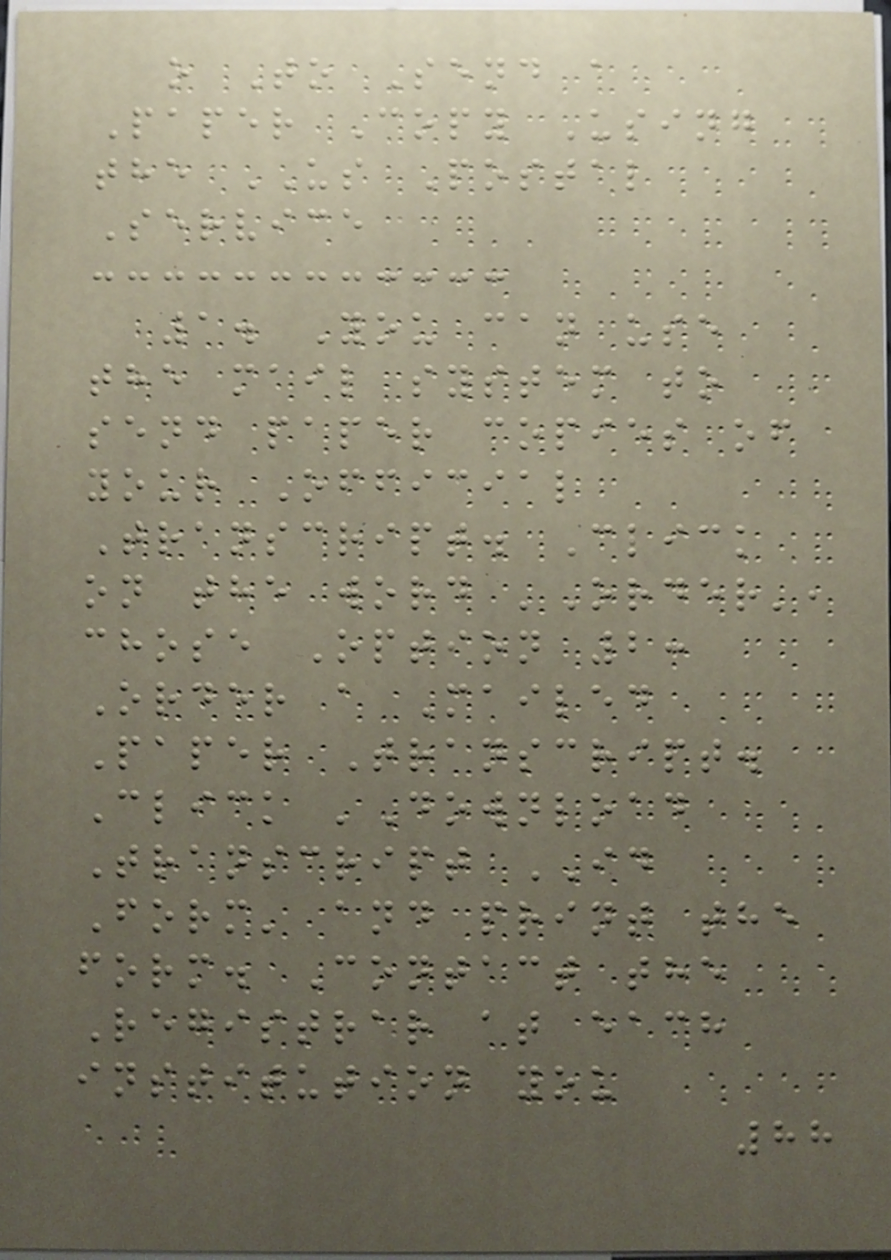o To Send a
Paper Copy Using
the US Postal
Service
1. You can use
the mail system to
send paper copies of
your Official
Transcript. Click
on the word 'Order',
chose Option 2:
Order a Mailed
Paper Transcript.
Click 'Download
Transcript ID
Form' and print the
form. Contact the
Registrar at each
institution you
88
